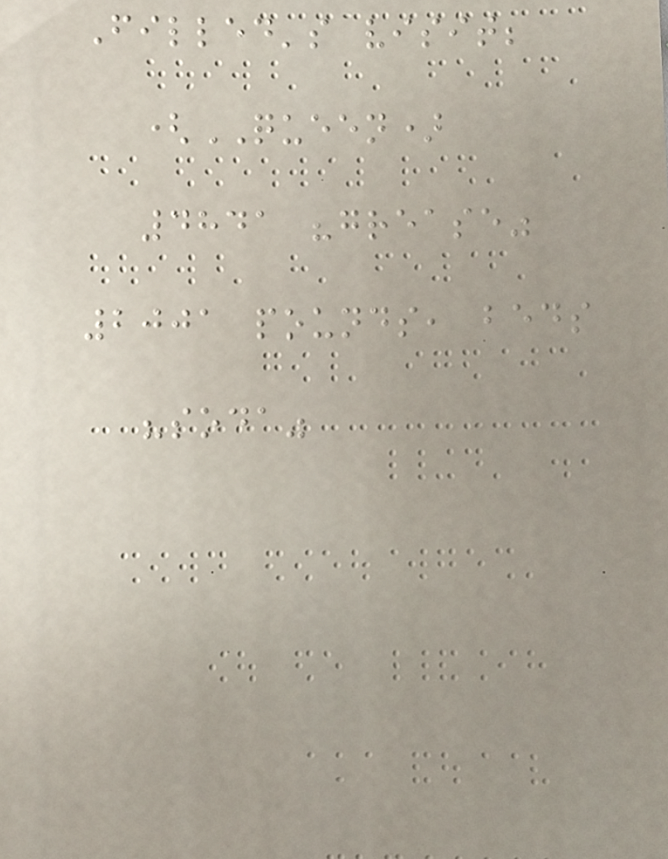Filled's visit;
(QUEEN)
4841 "grease"
2001 pounds, beds
"soda"
